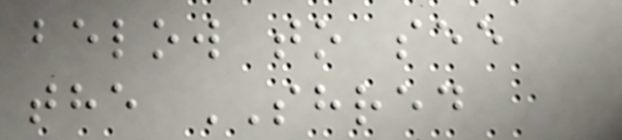below to see
the SHRED
